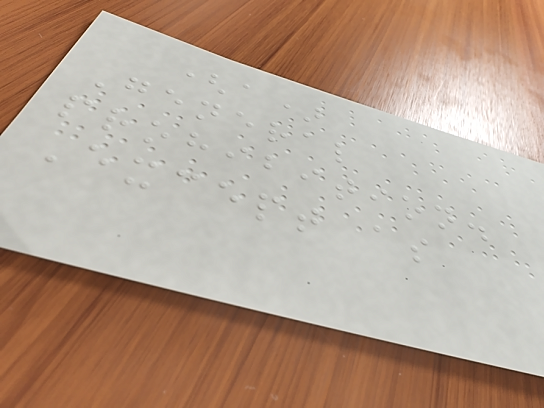(a)
General
prohibition.
Except as
